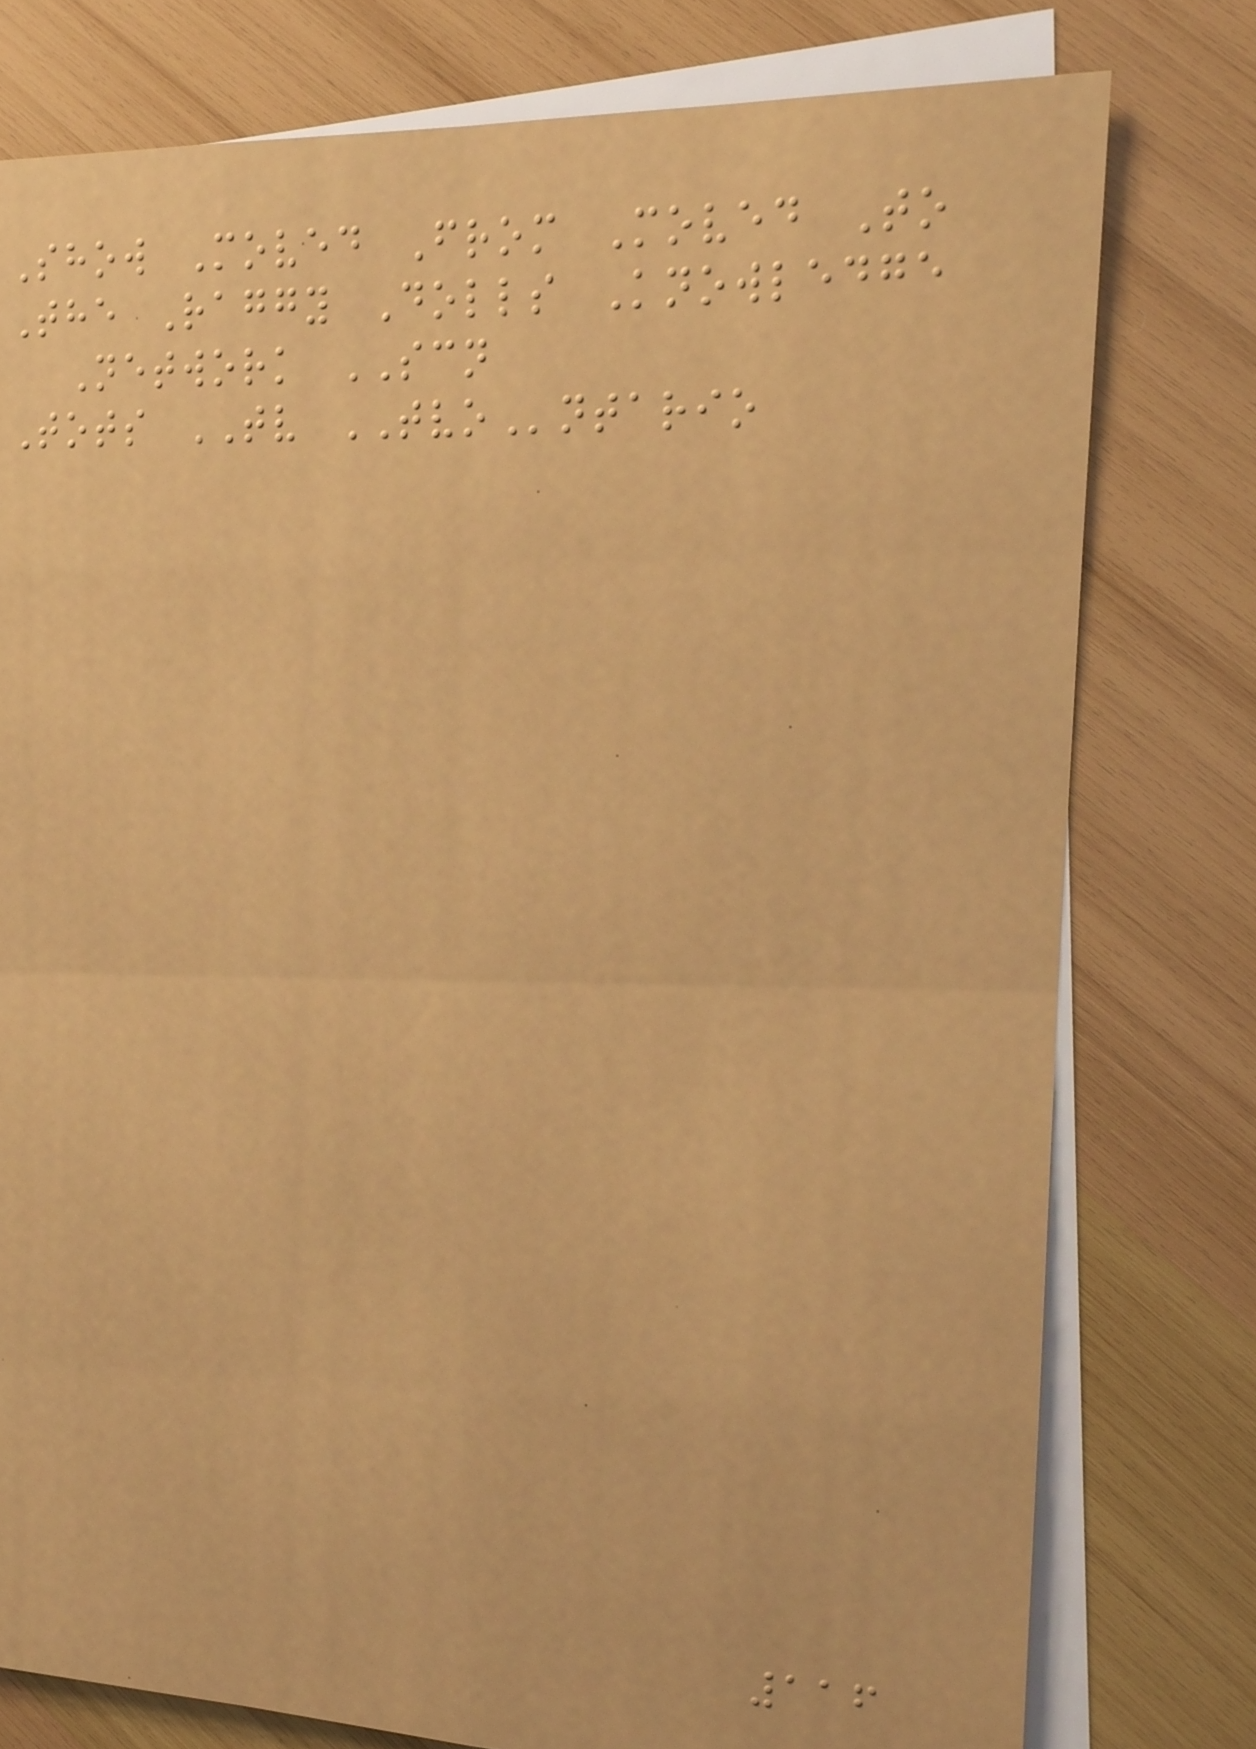Show Moved From Moved To
The Raggy Dolls Knowledge
Network SCN
Tots TV TVOntario
116
